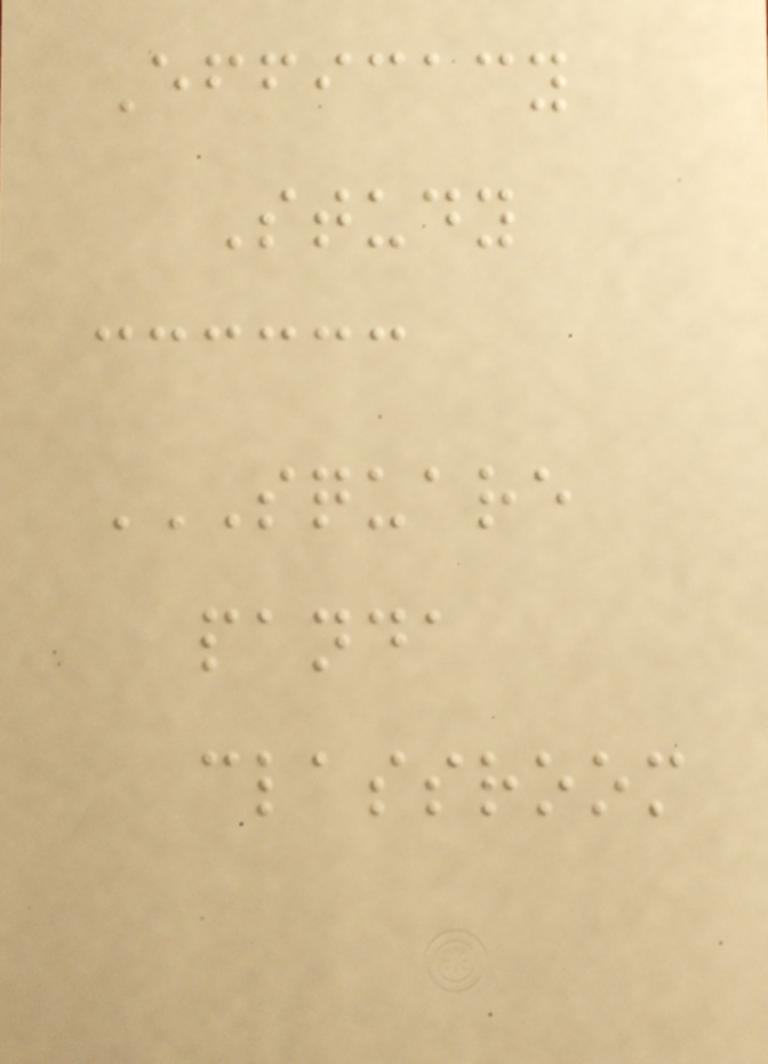Efficacy
Study
SQUARE
PANDA
CLASSROOM
